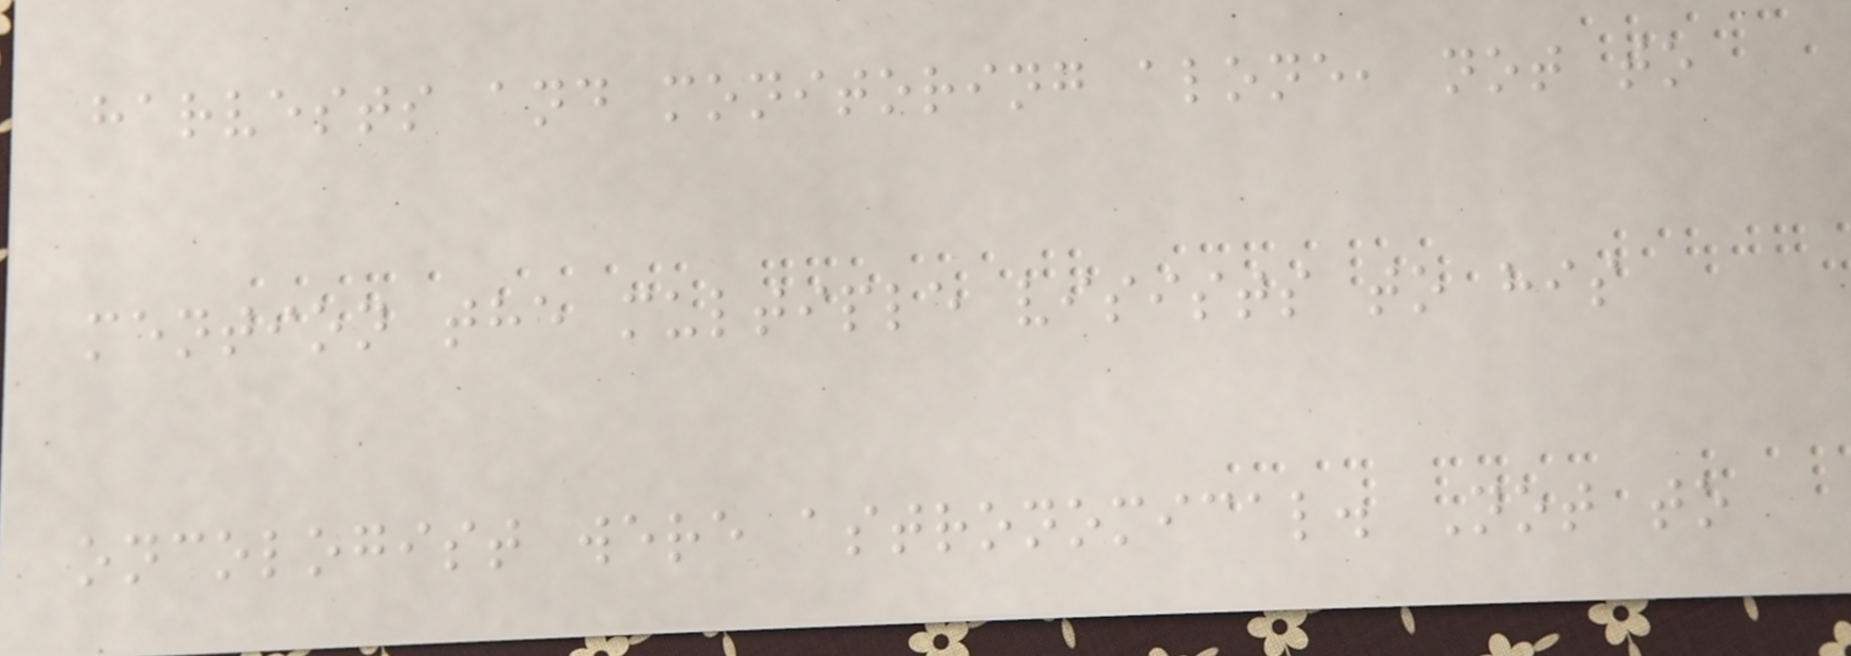harvests and monitoring alone, not to
mention the multiple visists to his
oncologist were astronomical. Not to
